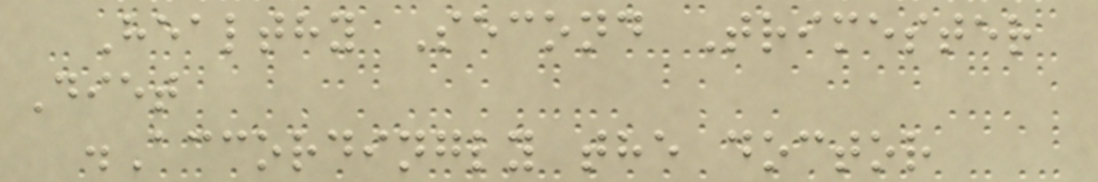Healthy Second Trimester
Diet
.Accordingly the doctor
